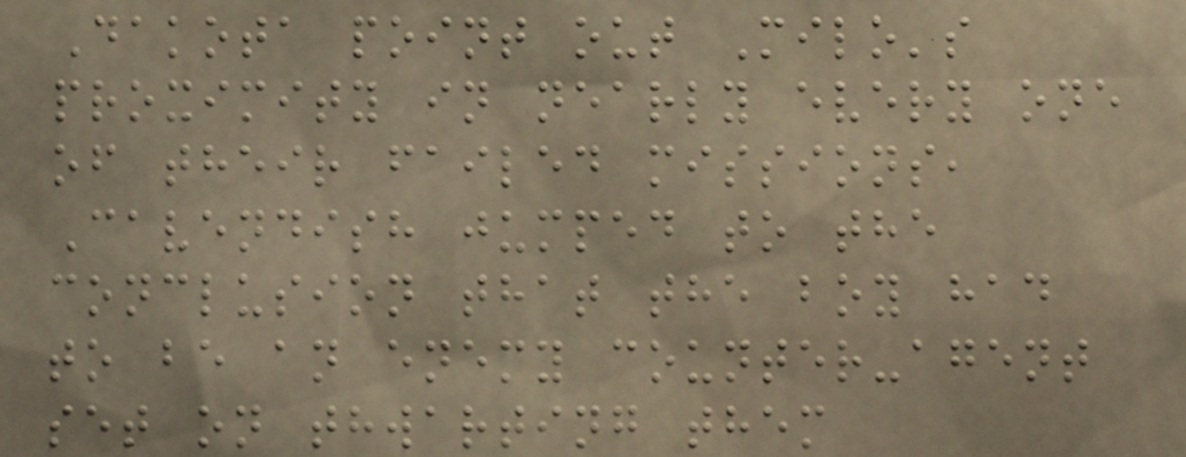Dakota point out Milo's
proximity in nearly every one
of their failed missions,
Cavendish jumped to the
conclusion that the boy had
to be an enemy counter-agent
set on thwarting them
